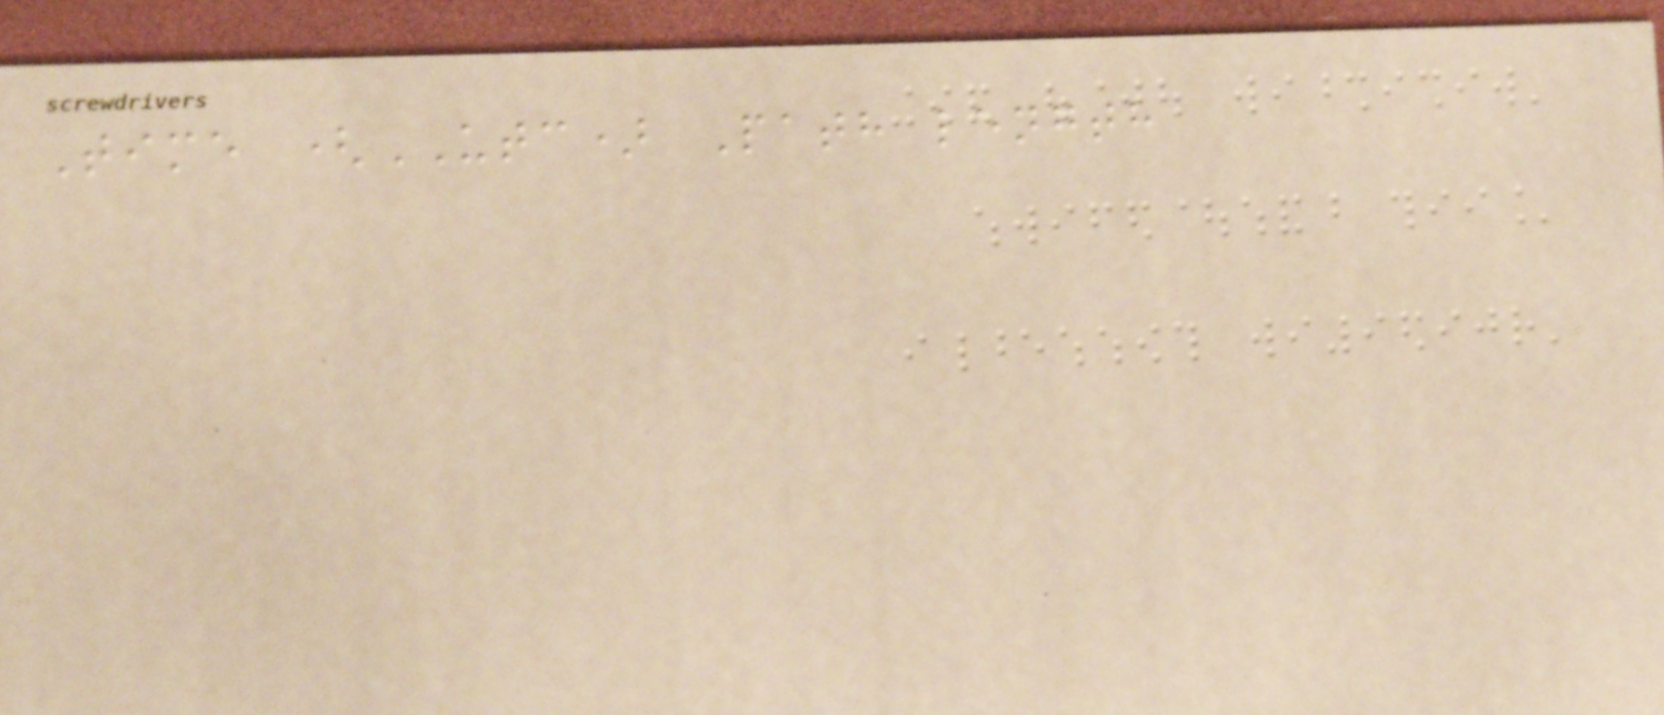Time (UTC) Path length
